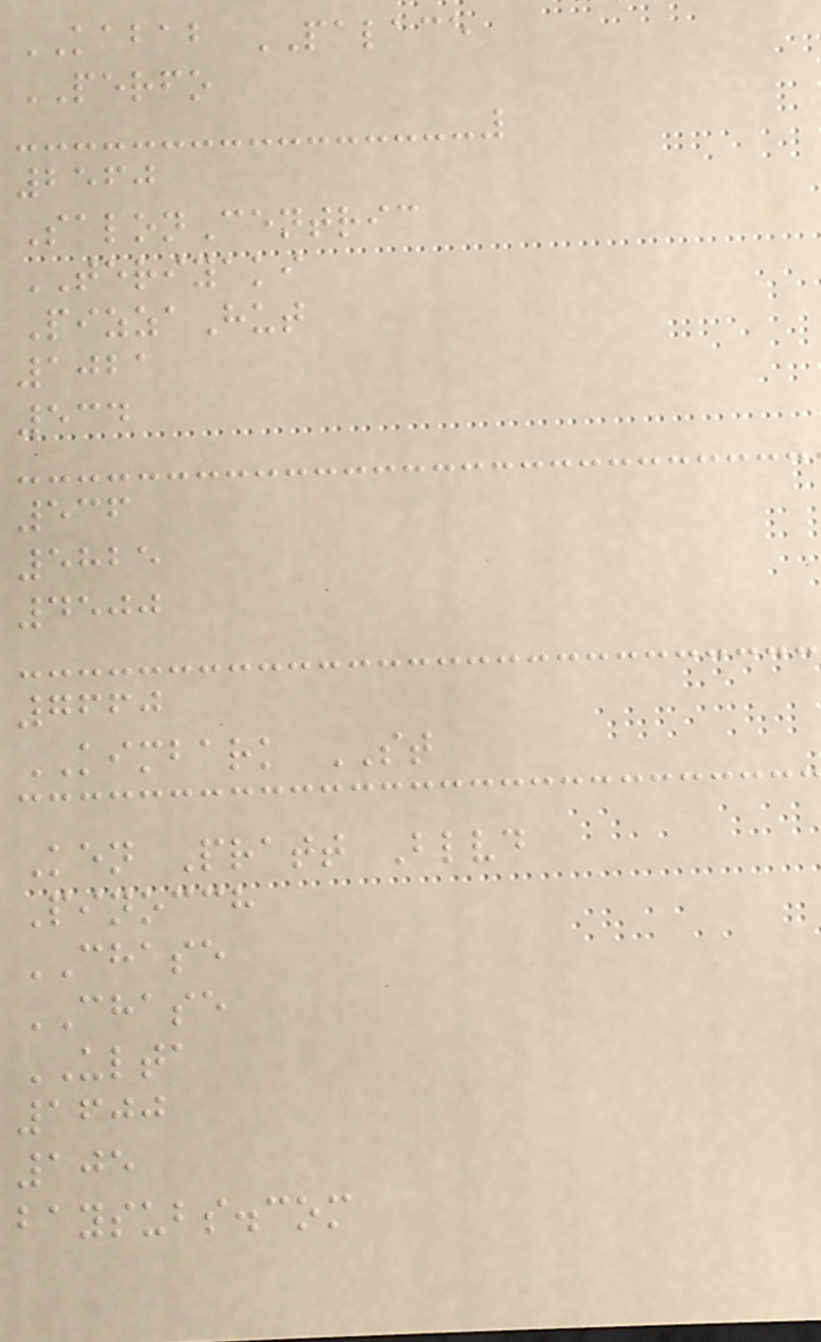KABAB PALACE
PERFO
2560
SalonCentric
TERIYAKI
PizzaHut
1021
534
536
5825
4500
7660
KIMBARK ST
Ken Pratt Blvd
Pinocch
CHASE
CHASE
ULTA
1600
105
baysubs.com
